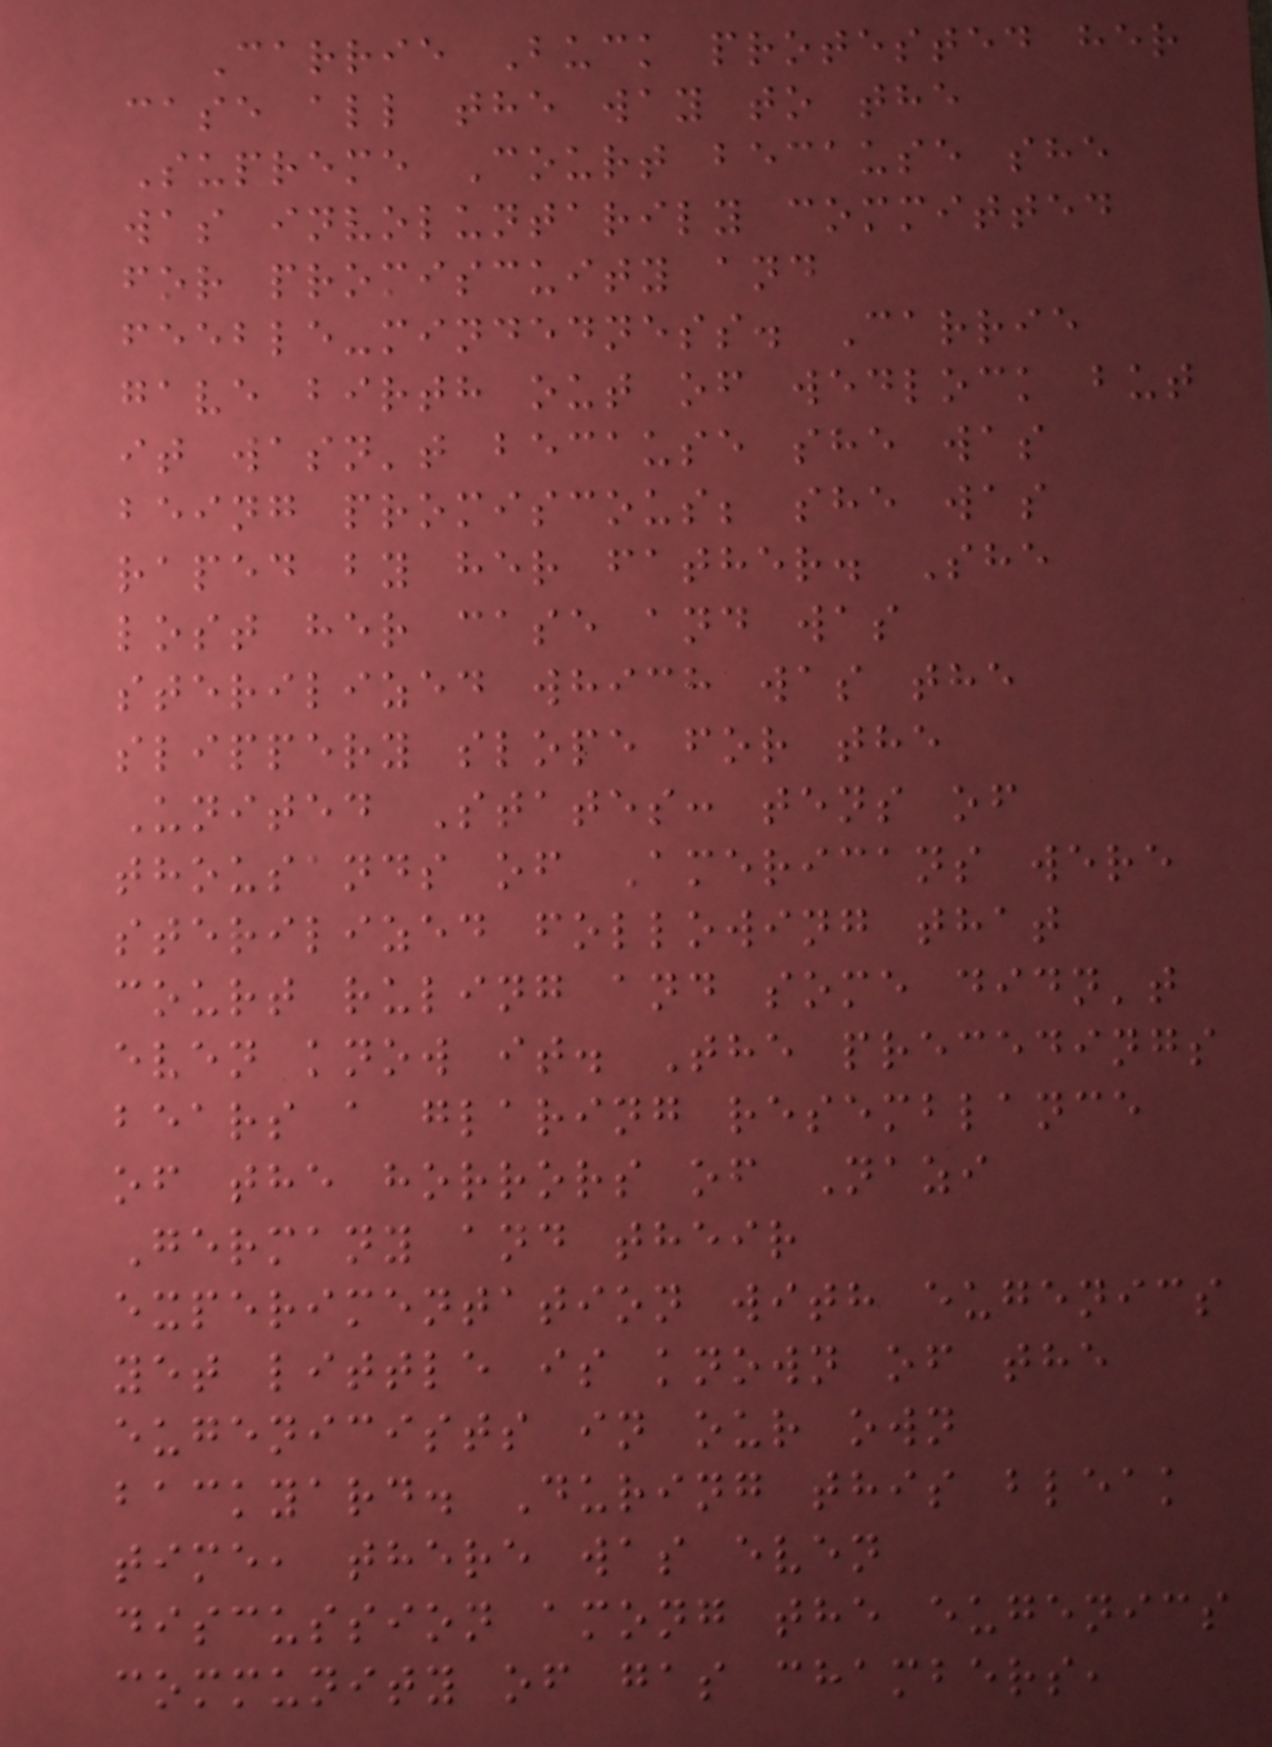Carrie Buck protested her
case all the way to the
Supreme Court because she
was involuntarily committed
for promiscuity and
feeble-mindedness. Carrie
gave birth out of wedlock but
it wasn't because she was
being promiscous; she was
raped by her father. She
lost her case and was
sterilized which was the
slippery slope for the
United States: tens of
thousands of Americans were
sterilized following that
court ruling and some didn't
even know it. The precedings
bears a glaring resemblance
of the horrors of Nazi
Germany and their
experimentation with eugenics
yet little is known of the
eugenicists in our own
backyard. During this bleak
time, there was even
discussion among the eugenics
community of gas chambers,
